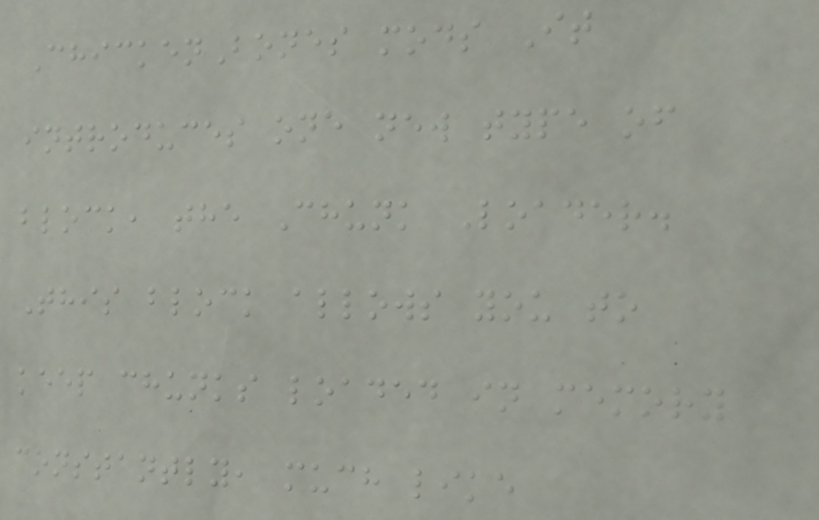ChickenBones mods It
introduces one new type of
block, the Chunk Loader.
This block allows you to
keep chunks loaded in memory
constantly, much like
